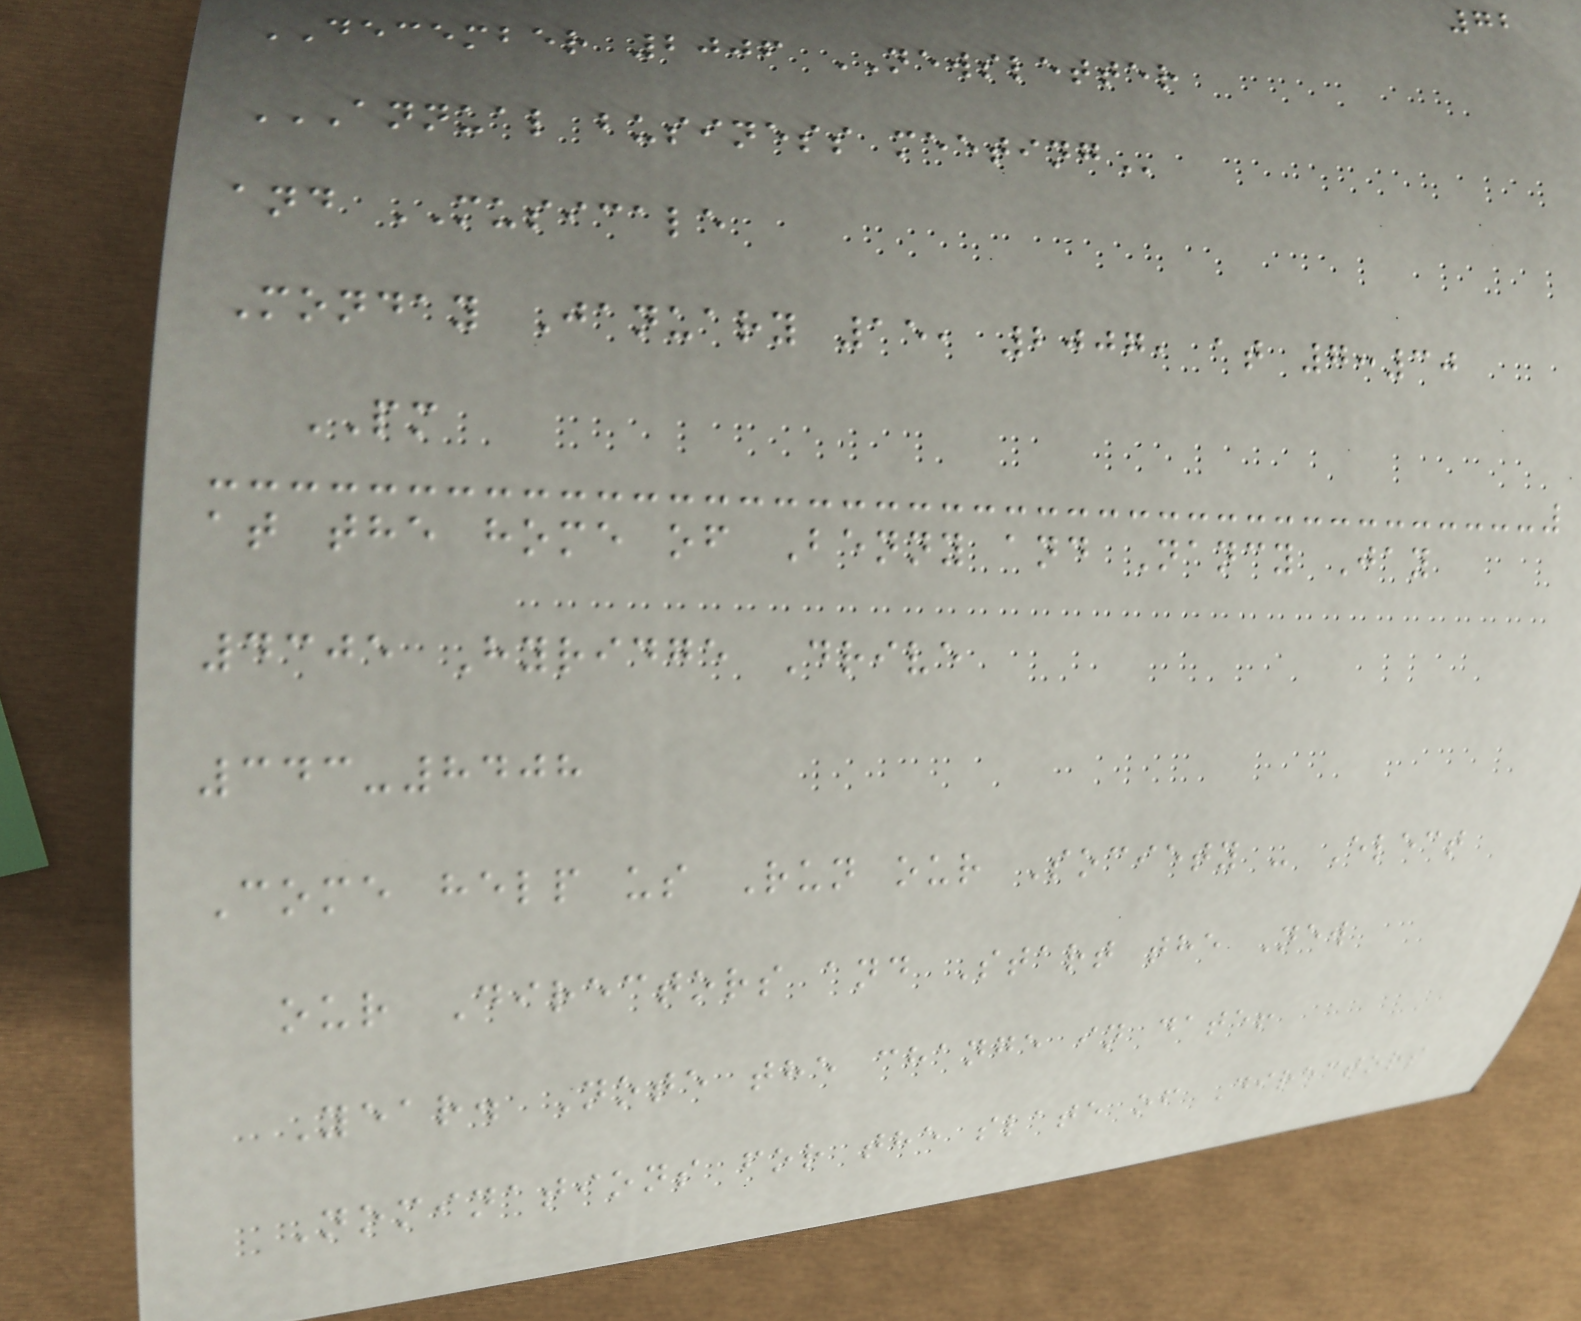72
DECEMBER 2006 NEWSLETTER
ANNUAL BUSINESS MEETING
and MUSICALE
Monday January 15, 2007, at 7:30
PM
at the home of Benny and Nancy Jay
4305 Hyridge Drive
343-8408
Come help us Run our Society - Elect
our Directors and Start the New
Year. Note the change in date!
Nominations for the slate of Directors
